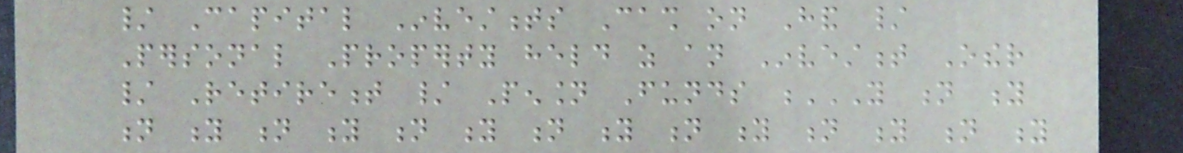/ Capital Investments Cash on Hand /
Personal Property held as an Investment Other
/ Retirement / Pension Funds Y N Y
N Y N Y N Y N Y N Y N Y N Y
